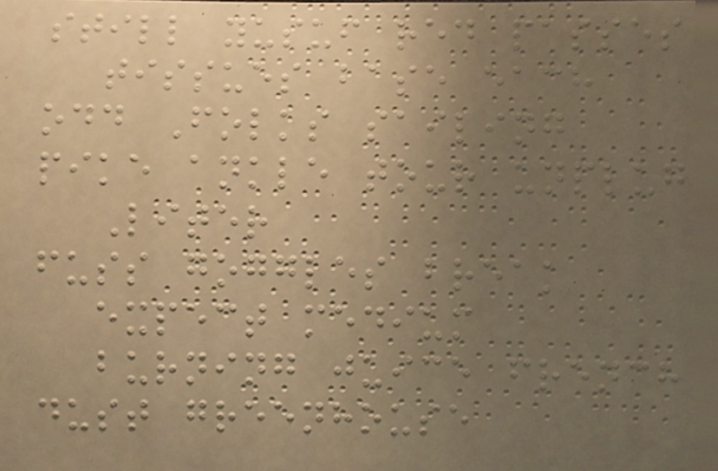still yusuf red passes
tissues base each
odd Folks sailing
pike ankle tour unplug
Liter
fuss goggles break
expect medium
burning juice french
dust greenhouse
